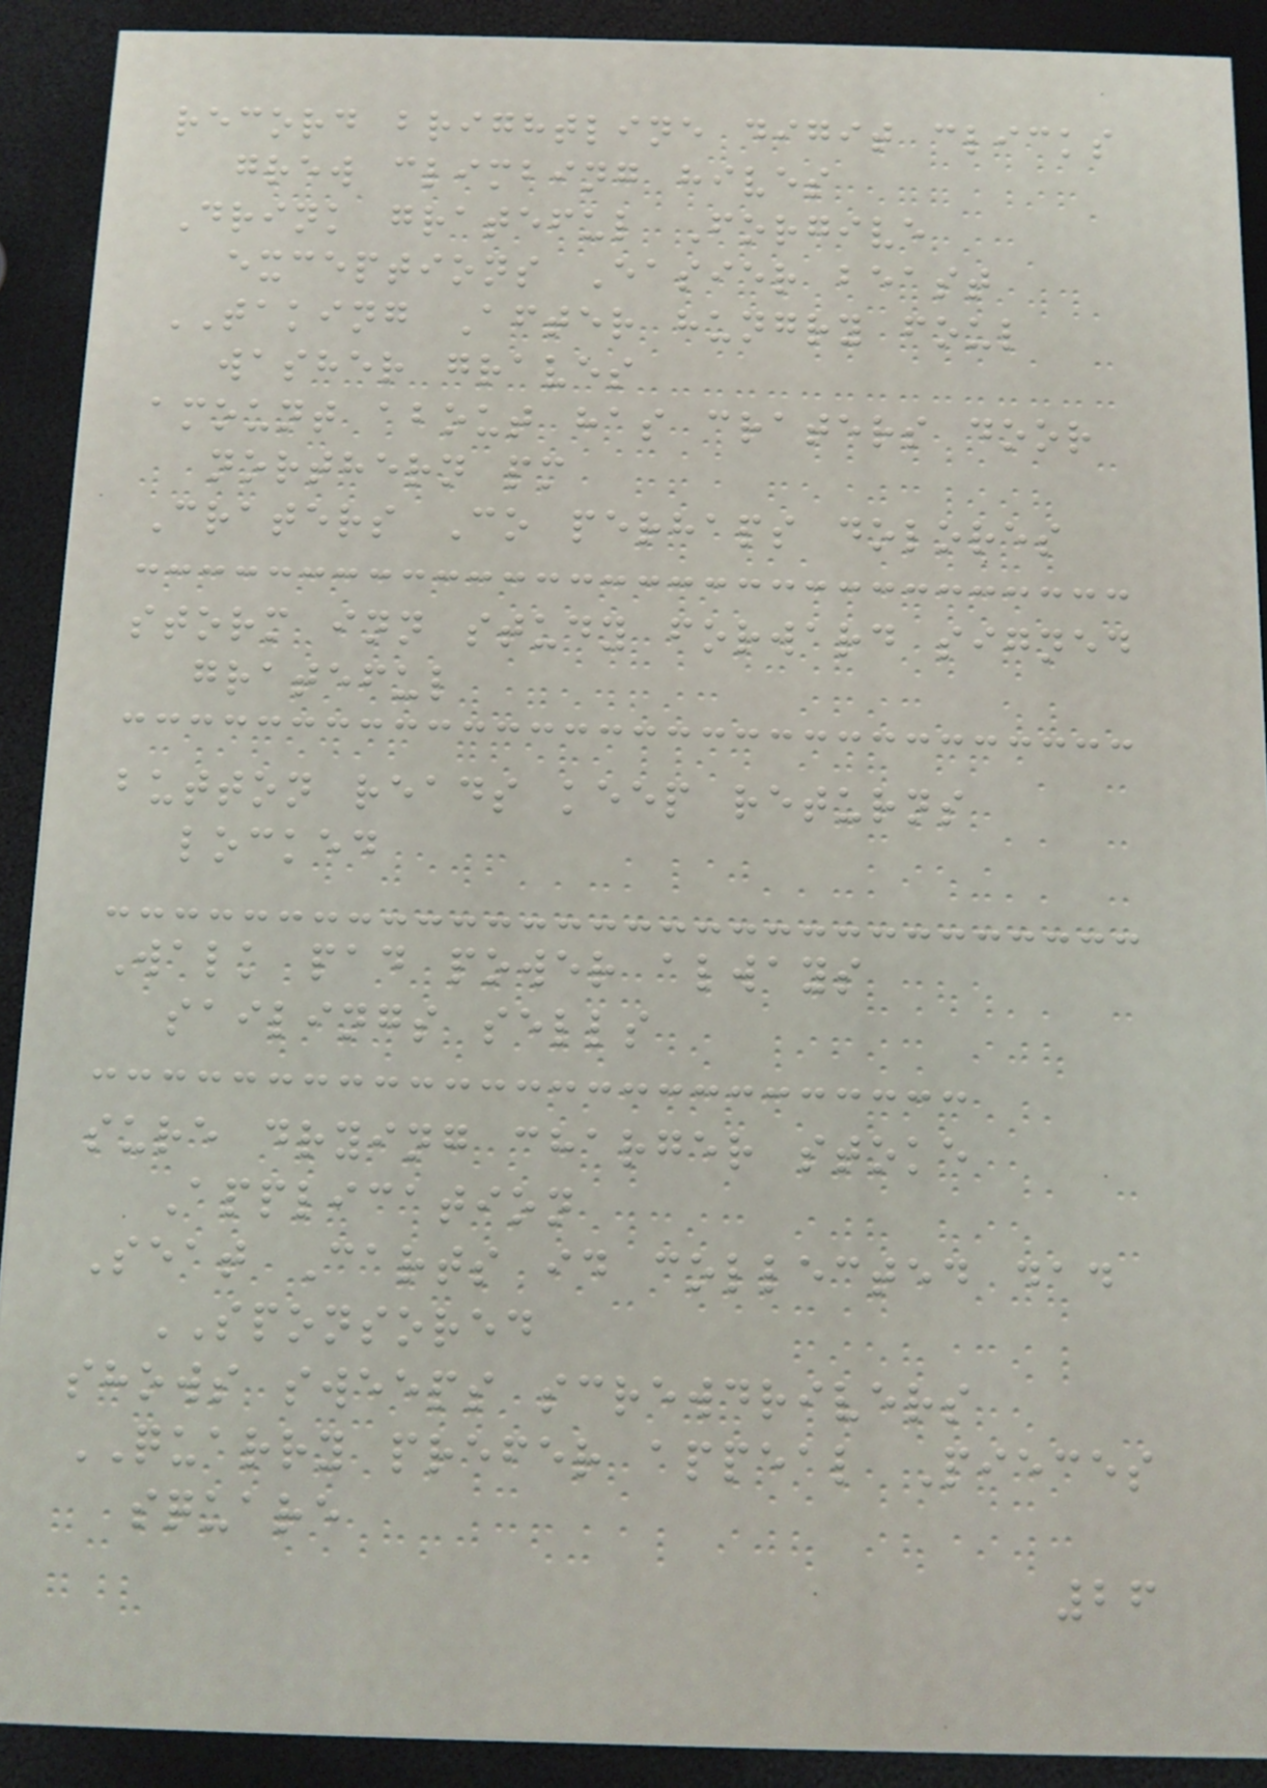record brightline digit clicks
grew climbing hives
Drink grateful Forgive
exceptions Easier beast
TAKING After hungry foul
washer graves
amount about has craters door
northern pm
Craters Co perhaps dolores
storm inn study forward signed
grateful
button reads keep returns
locked
Walk pad power always
sailings sells
sure drying charger stoke
Application
Seat Carts id collected dad
SPONSORED
shows sweeps screwdrivers
QUARRY prefer appeal Pieces
square
26
